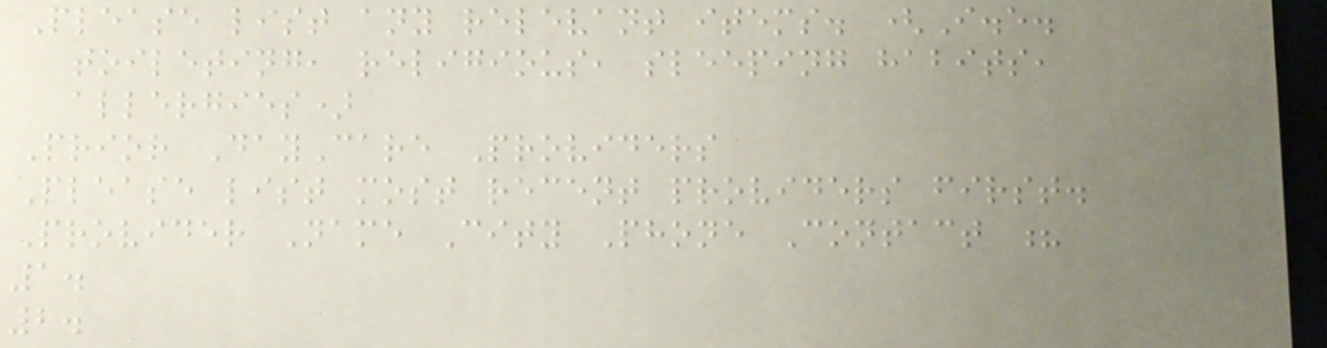Please list any relevant items. (I.e.
toileting, religious, sleeping habits,
allergies)
Prior DayCare Providers
Please list most recent providers first.
Provider Name City Phone Contact ?
1.
2.
